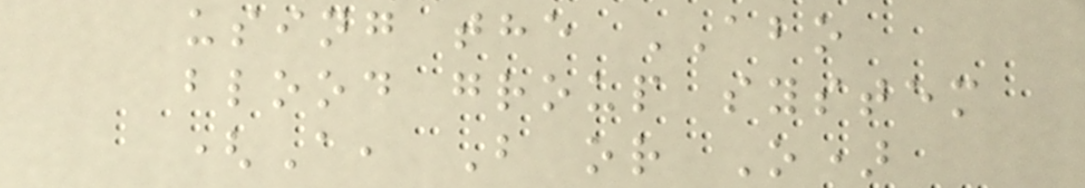using the ABO
blood group system
(A, B or O)
